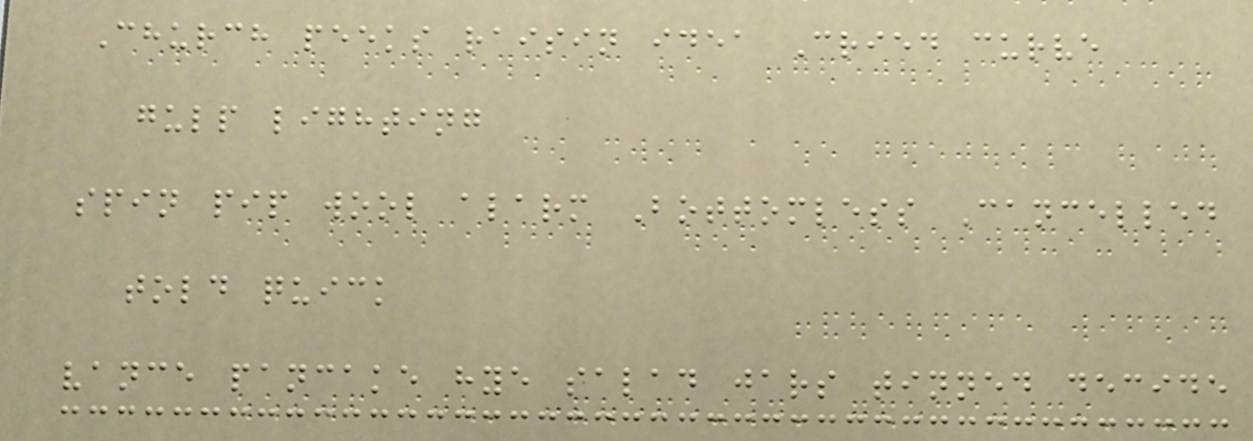Church peeks raisin idea Cried curve
gulp lighting
spin pip wool alarm Bottomless Cancelled
told quick
vance pancake hye salad jars tinned decide
